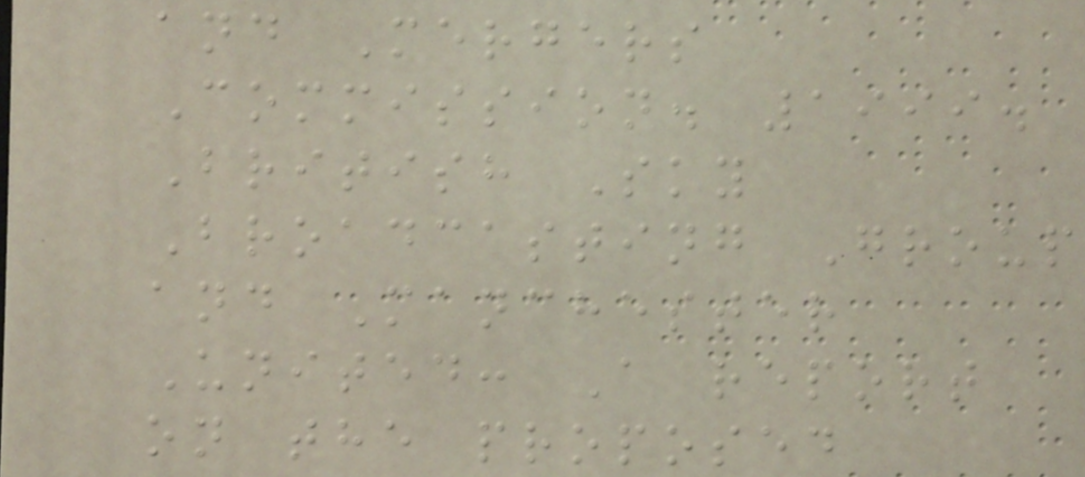and Mergers
Commission. 1999.
British Sky
Broadcasting Group
and Manchester
United: A report
on the proposed
